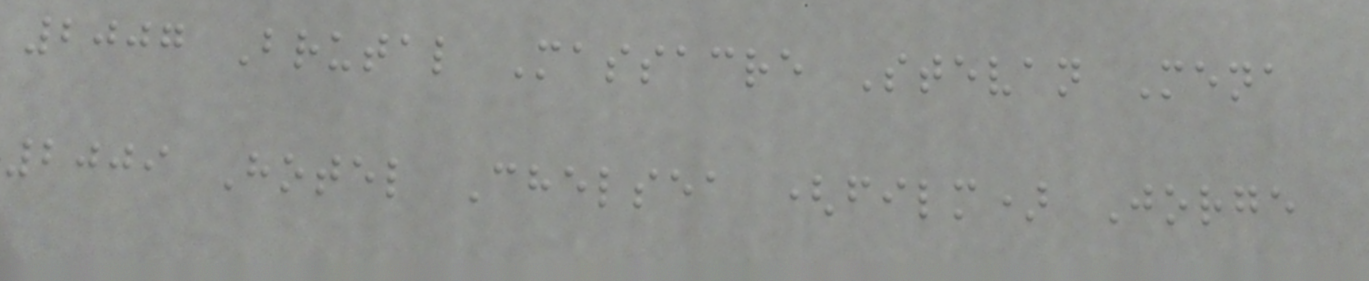2007 Brutal Massacre Stevan Mena
2009 Hotel Chelsea (film) Jorge
